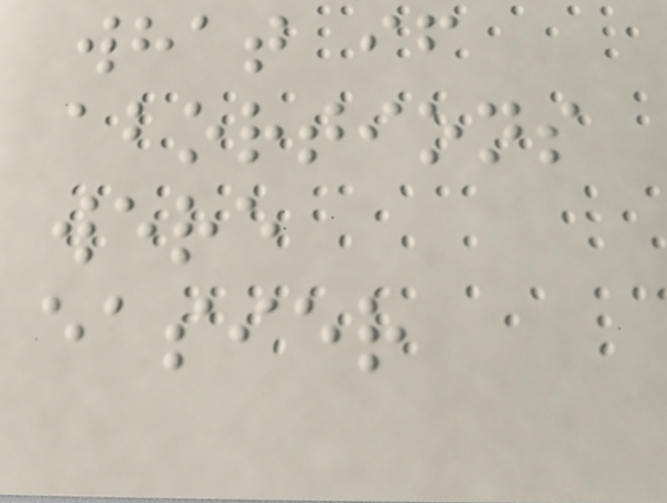what if
abortions
were
easier
